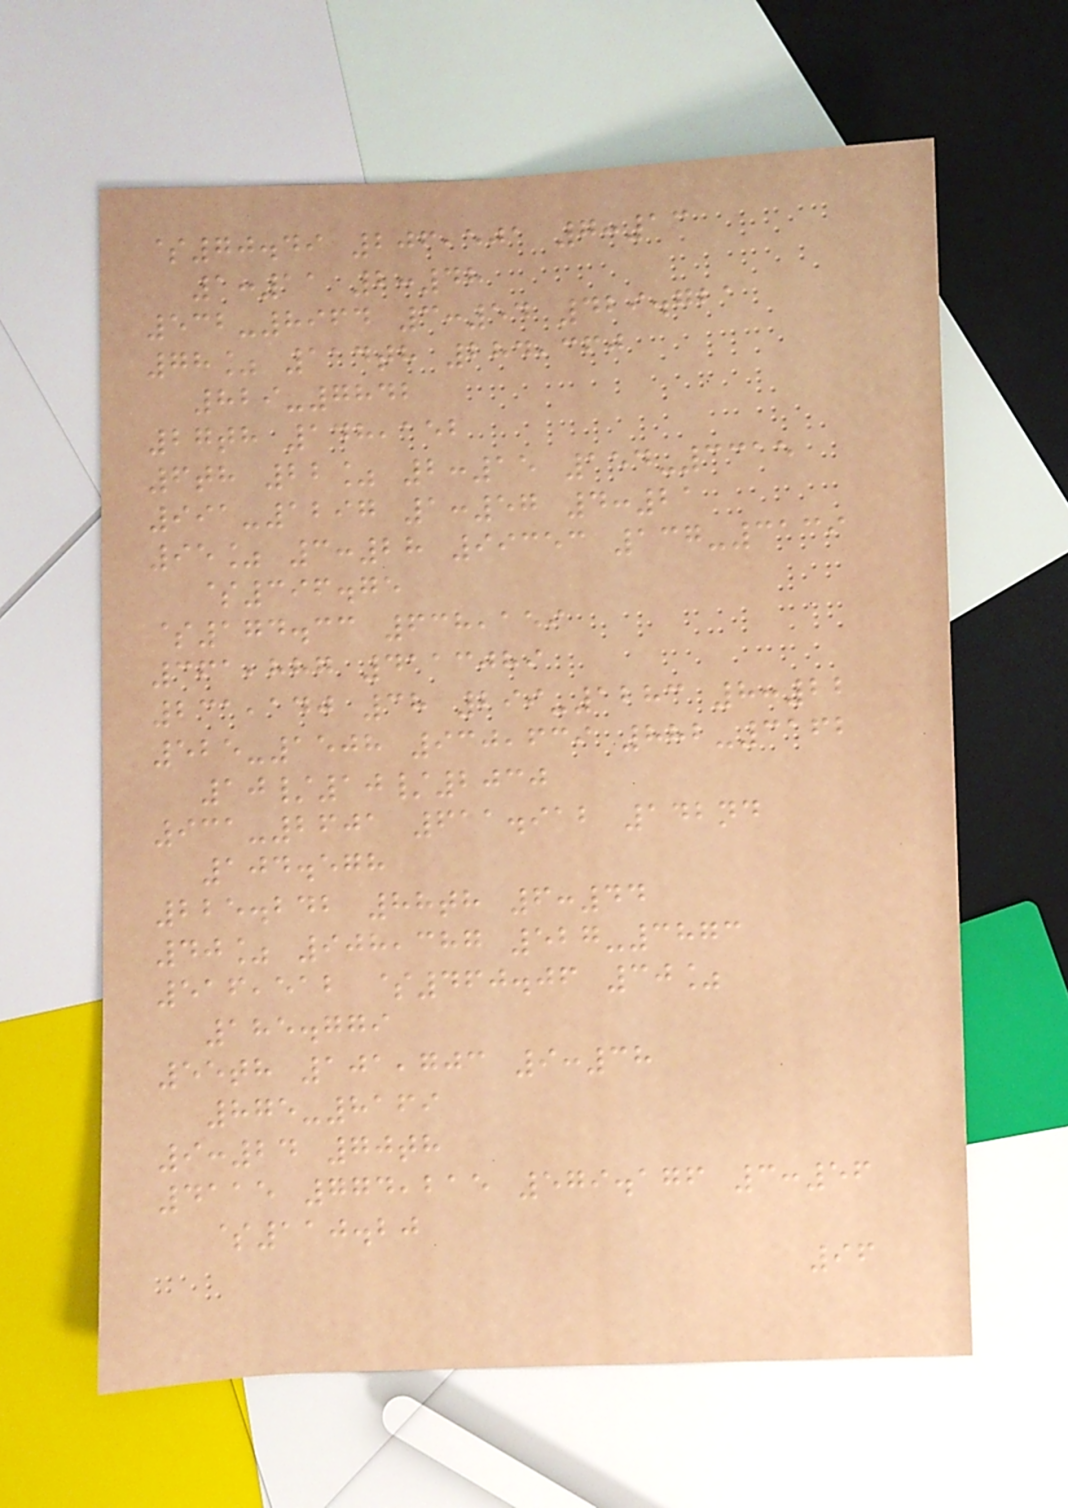$70.49 206,501 7:13
1:11 2:48
532-8964 3:54 429.721
78% 114th 284,360
829-7842
27th 148,152
6th 22% 2:15 154-3315
991-1297 1:57 4:21
95% 3:28 99353 137-3139
$396.75
$174.33 638,159
361,887 4113089
231,140 38 299-1283 8:22
525-1508 930,639 882-3162
10/10/2030
931-2601 611.912 142nd
104.578
225.242 88th 6:44
40% 908,387 527-3873
516,512 $460.06 30%
185.779
55th 101,703 9:38
875-8169
9:24 70th
4115 774,215 579.176 3:56
$110.20
96
